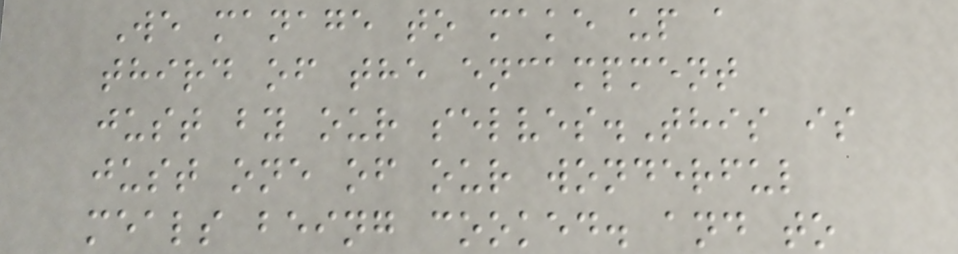We manage to make up a
third of the encampment
just by our selves.This is
just one of our wonderful
meals being cooked. and to
